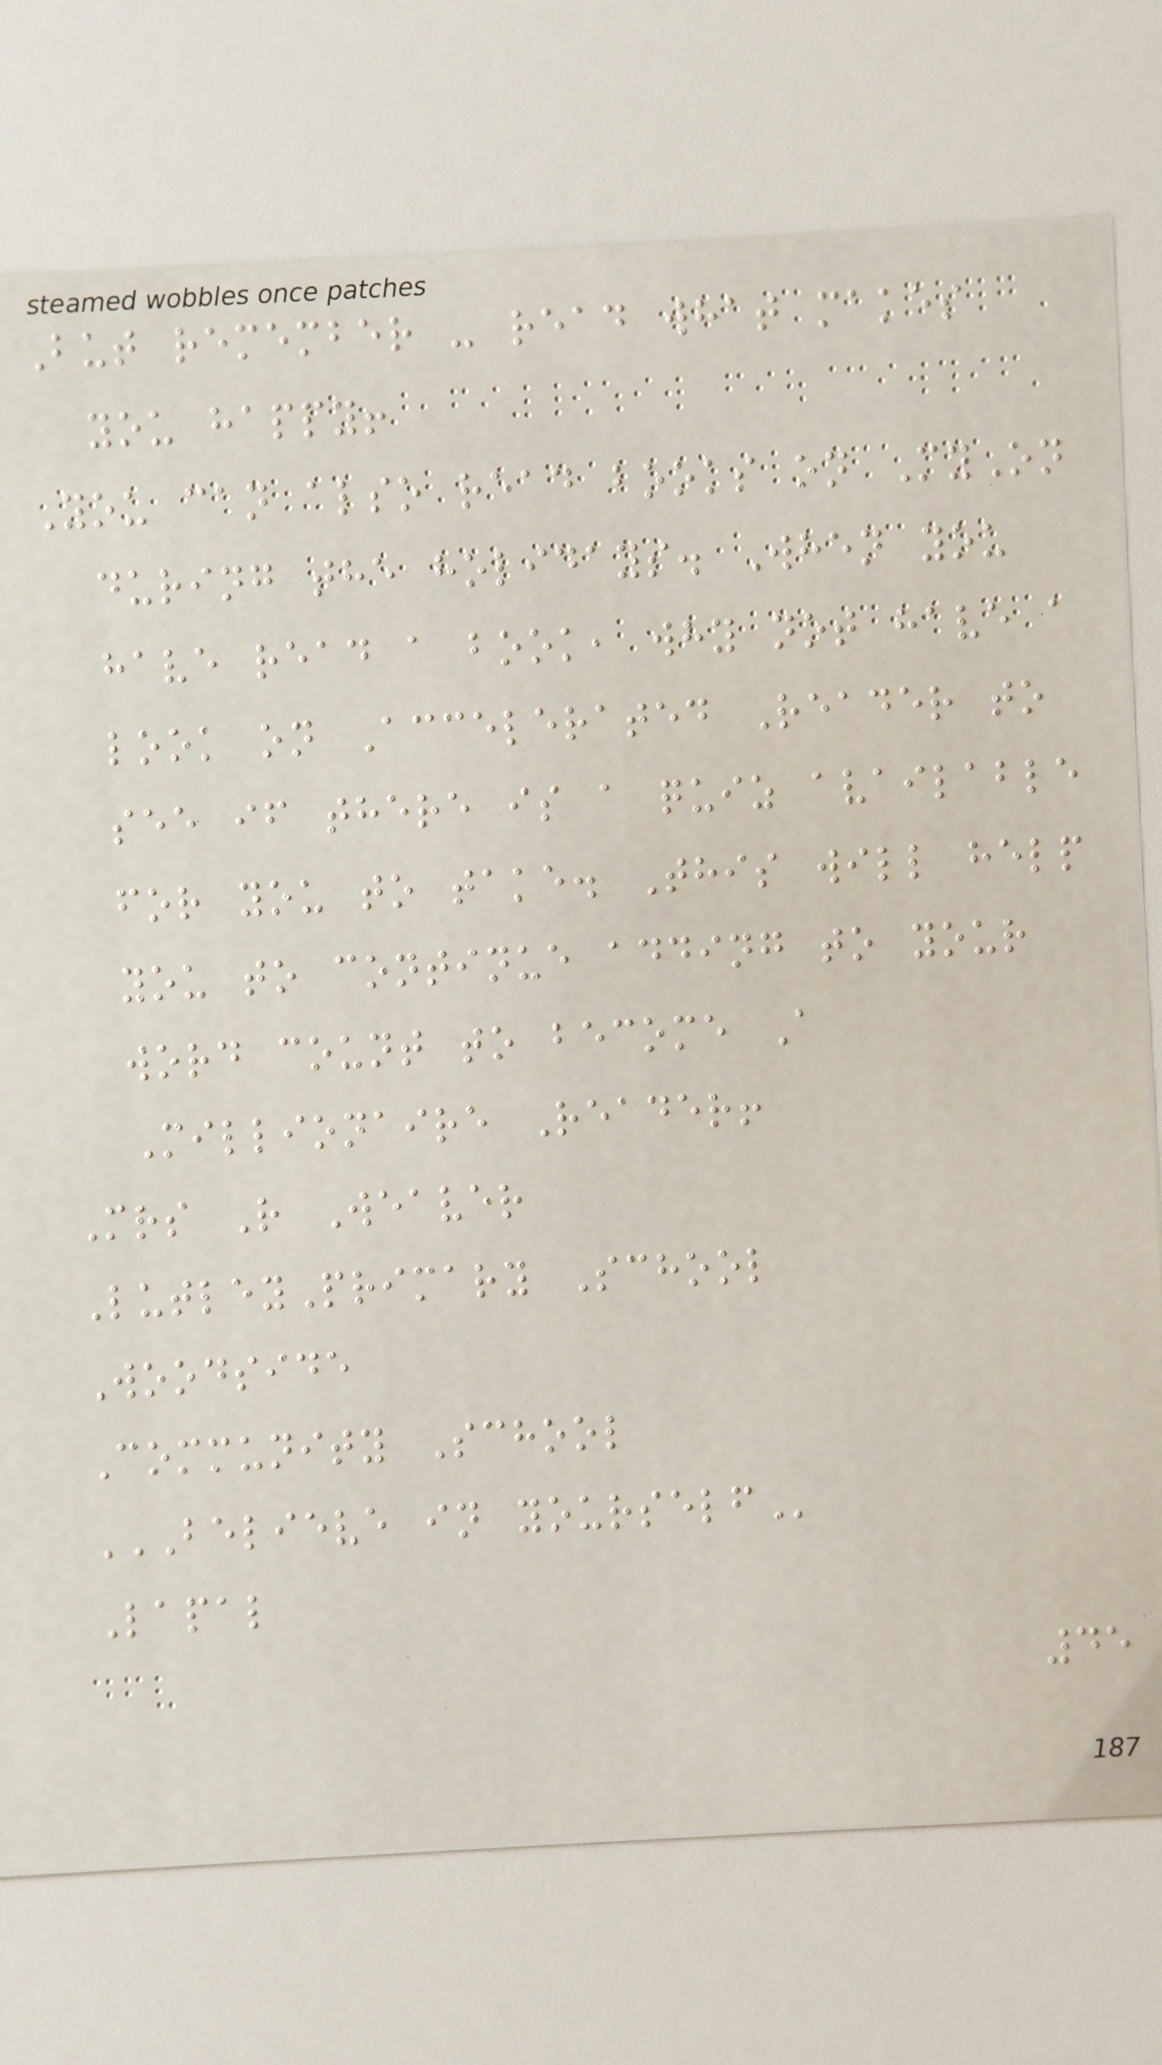But remember - read what makes
you happy!
You can also read books on MyOn
during the holidays. When you
have read a book, why not have a
look on Accelerated Reader to
see if there is a quiz available
for you to take. This will help
you to continue adding to your
word count to become A
Millionaire Reader!
Mrs R Weaver
LutleyPrimary School
Woodside
Community School
BELIEVE IN YOURSELF
Lapal
45
